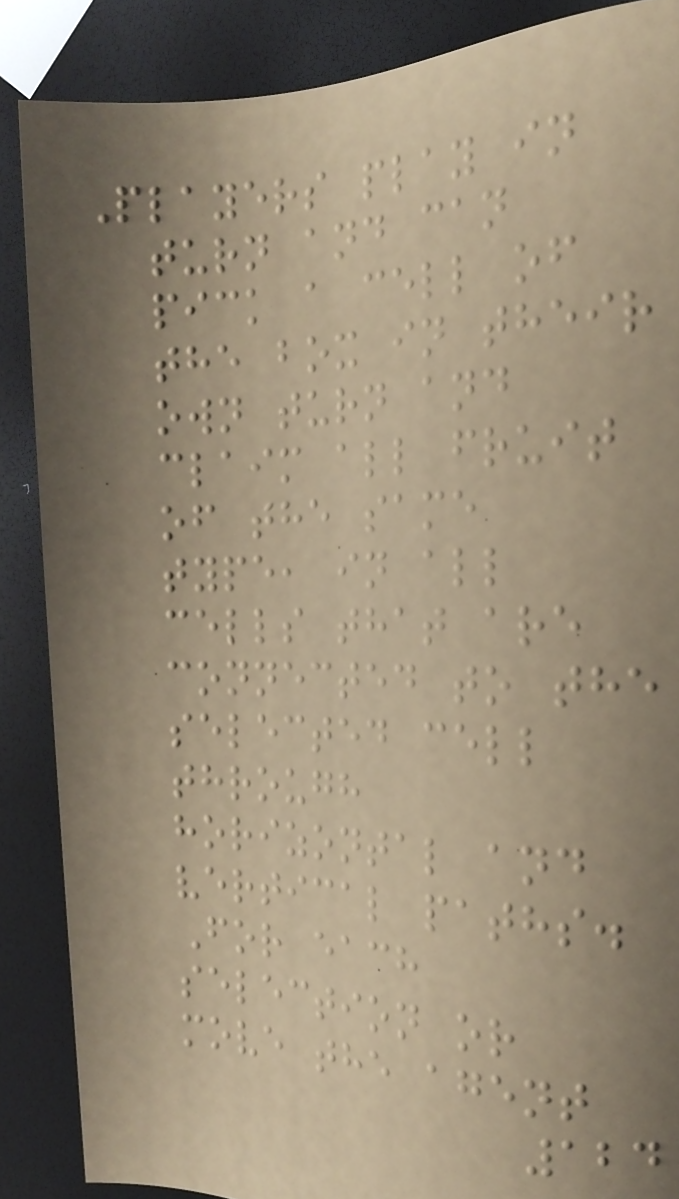Players play in
turn and can
pick a cell of
the box in their
own turn and
claim all fruit
of the same
type, in all
cells that are
connected to the
selected cell
through
horizontal and
vertical paths.
For each
selection or
move the agent
124
